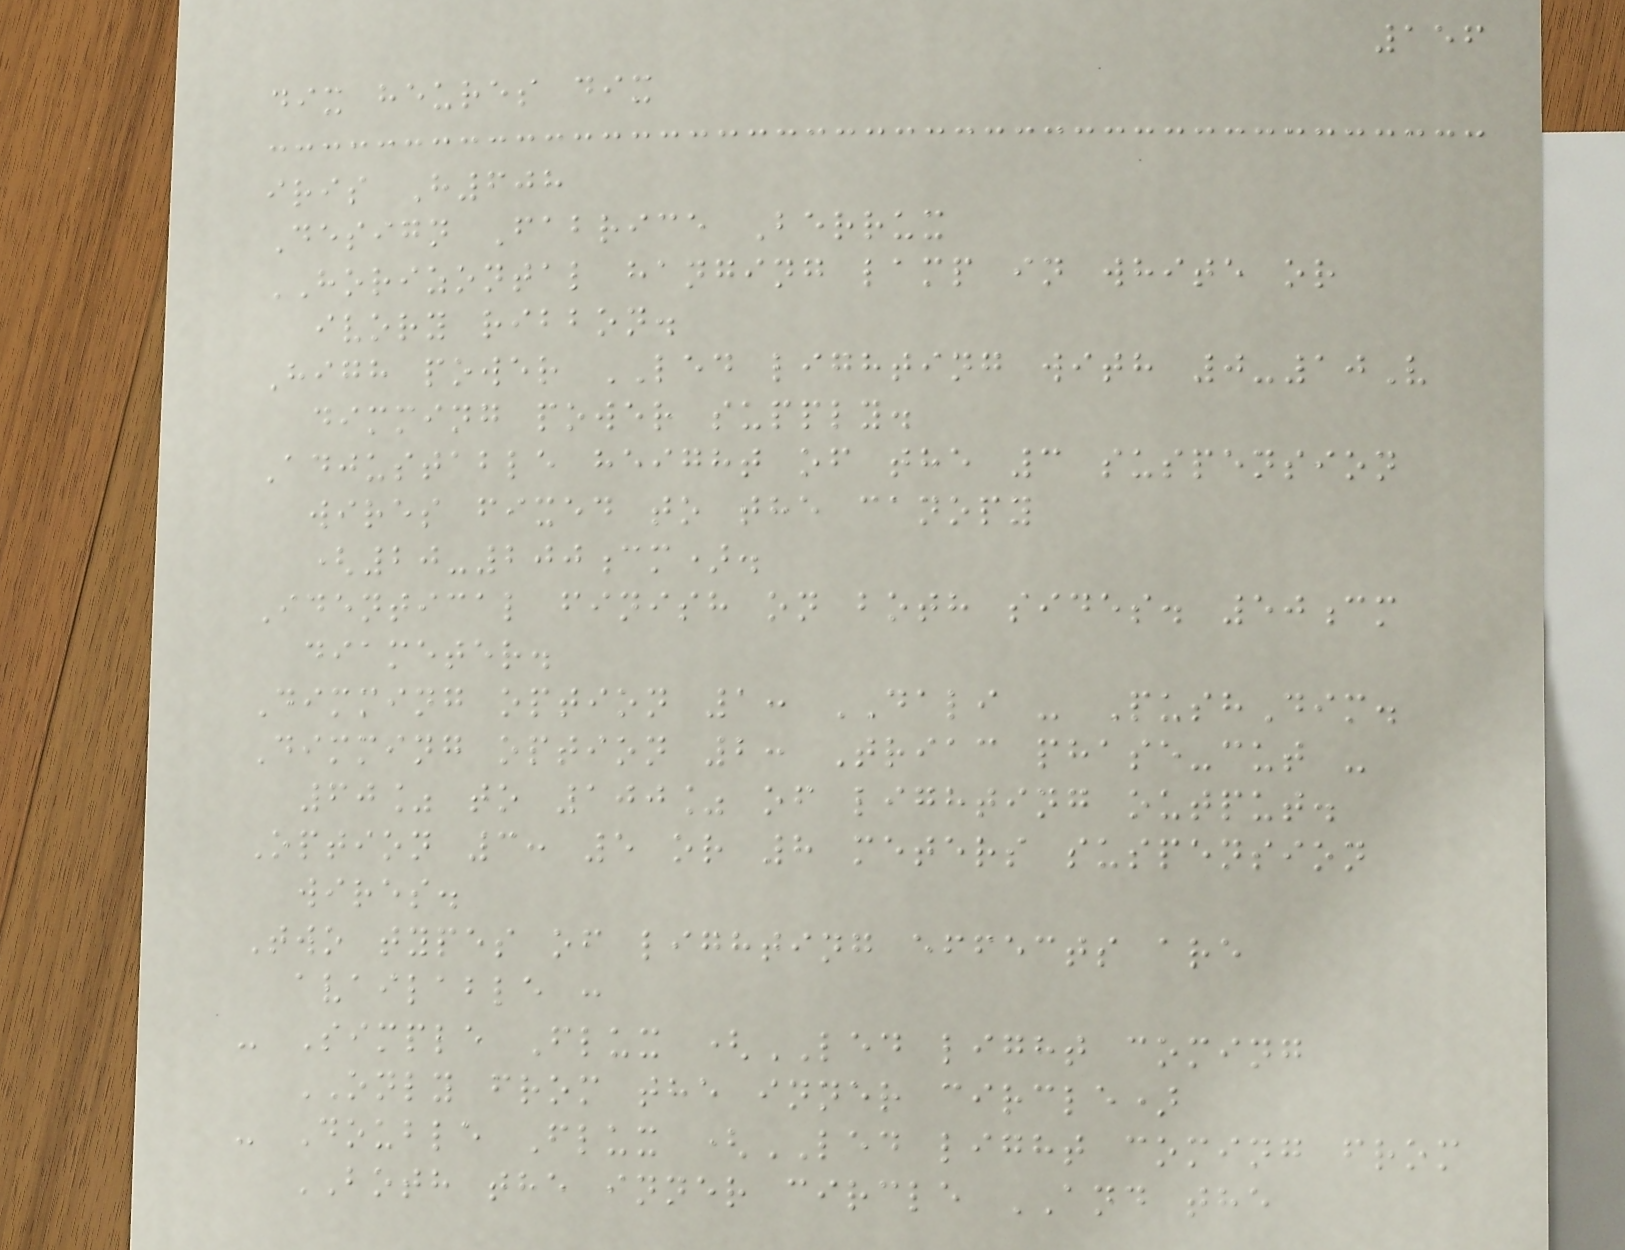156
dix heures dix
iris H608
Design Fabrice Berrux
HORIZONTAL hanging lamp in white or
ivory ribbon.
High power LED lighting with 0-10V
dimming power supply.
Adjustable height of the 3 suspension
wires fixed to the canopy
(20-200cm).
Identical finish on both sides. 50cm
diameter.
Dimming option 1: DALI - PushDim.
Dimming option 2: Triac phase-cut -
60% to 100% of lighting output.
Option 3: 5 or 8 meters suspension
wires.
Two types of lighting effects are
available :
- Simple Flux (LED light coming
ONLY from the inner circle)
- Double Flux (LED light coming from
BOTH the inner circle AND the
